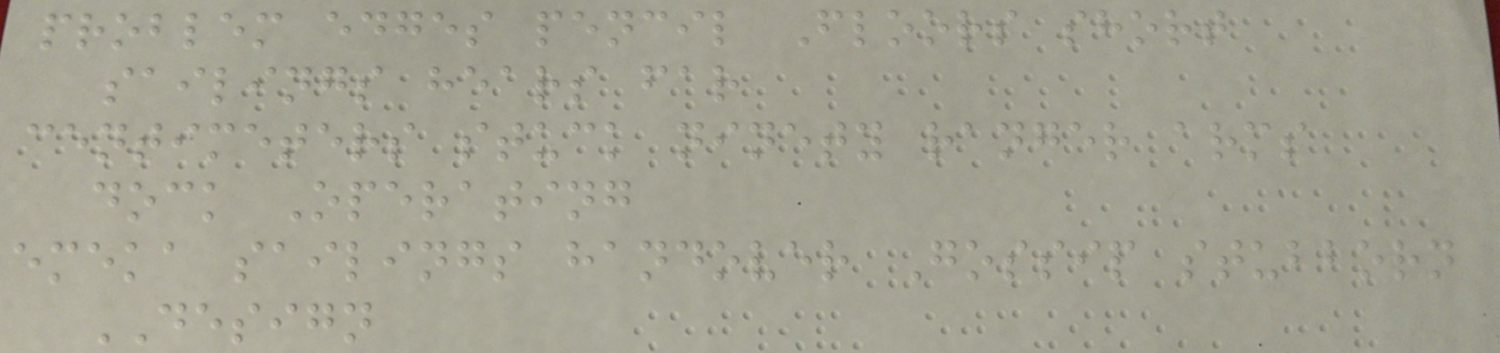problem edges pencil Floors short
sailings hears far
centimeters stuck ninety ranger arms
dock Operating
emeka sailings handover Gossip stubborn
DESIGN
